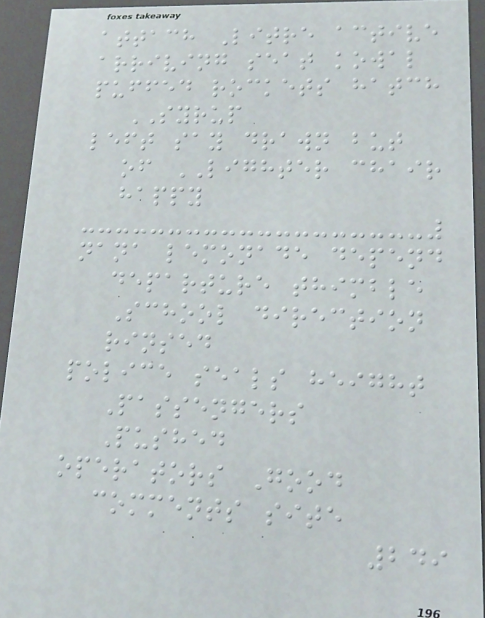attach Litre active
arriving seat kowal
puffed rockets hatch
SYRUP
left say drawn but
of LIGHTER chair
happy
nana lemonade depend
departure thimble
School direction
rinsed
police seals height
Passengers
Pushed
operators Good
comments site
249
